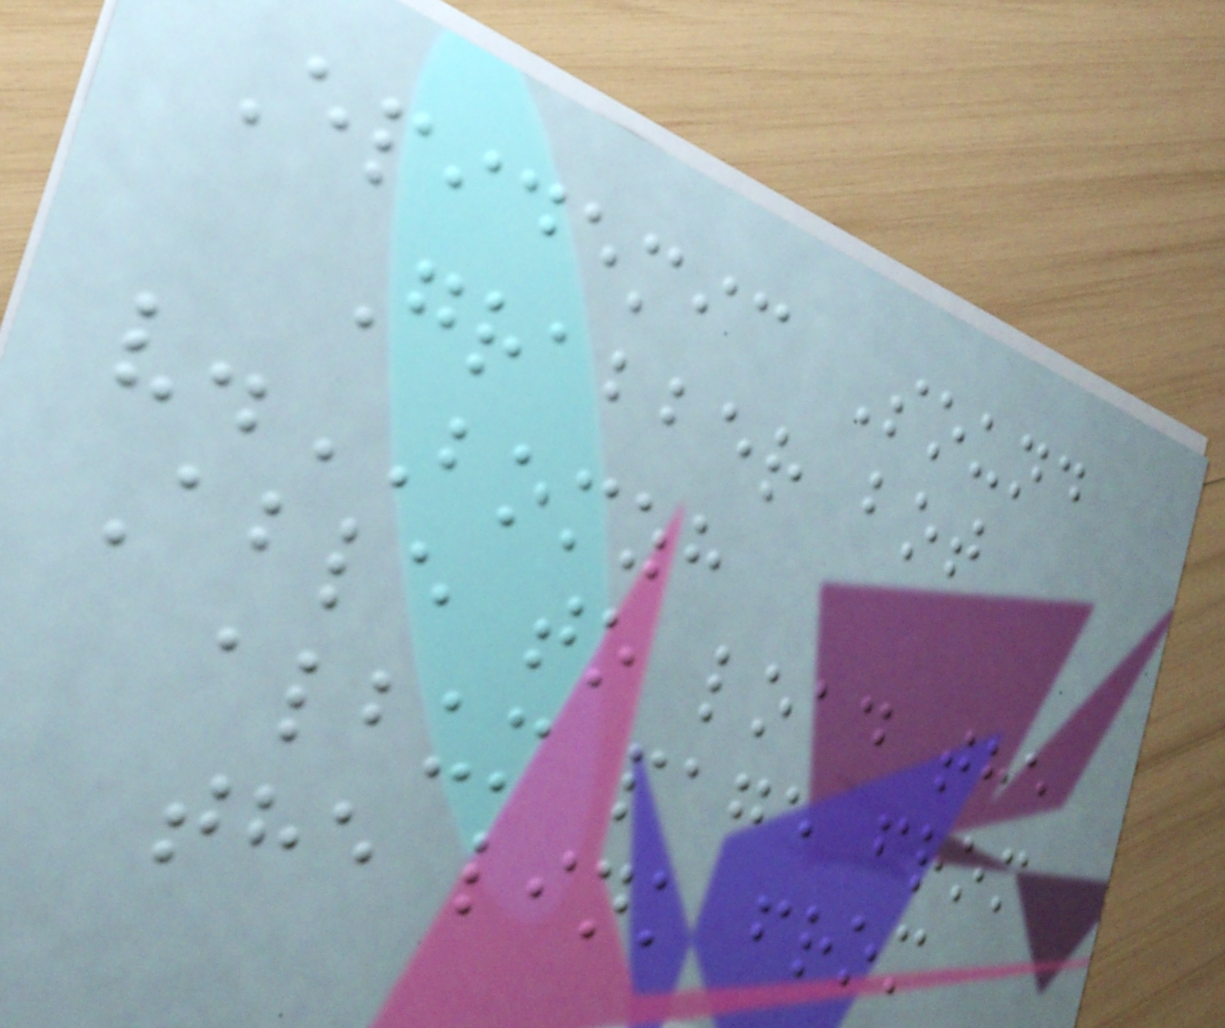Epidemic Sound
Grabber bot
v.BOMZH
Able to load the
album page from
the link from
